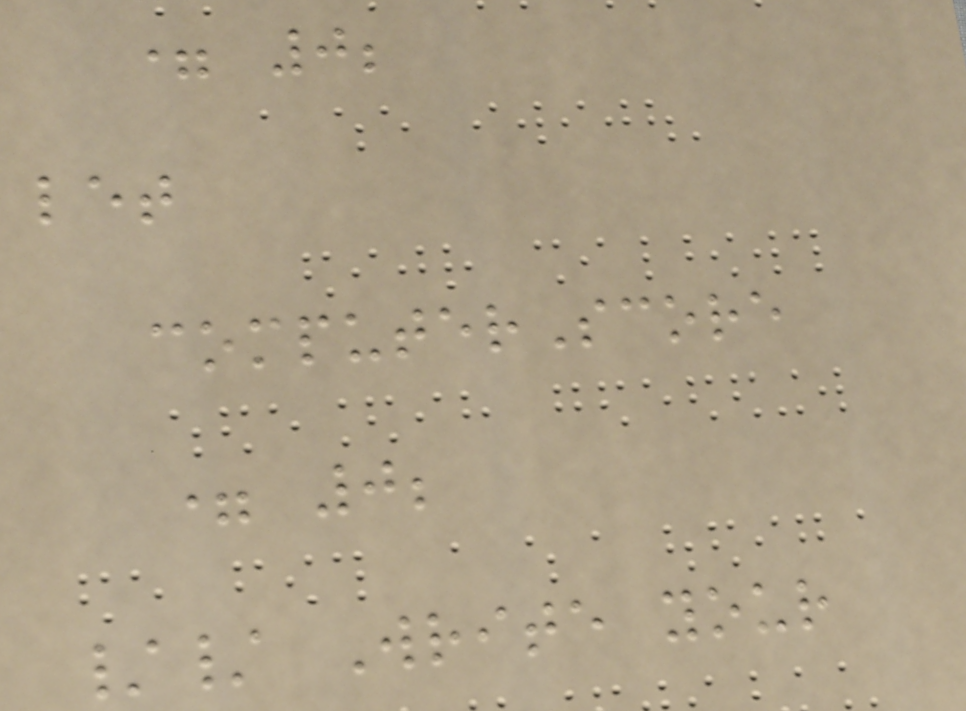= 0;
let
computerScore
= 0;
// Write your
